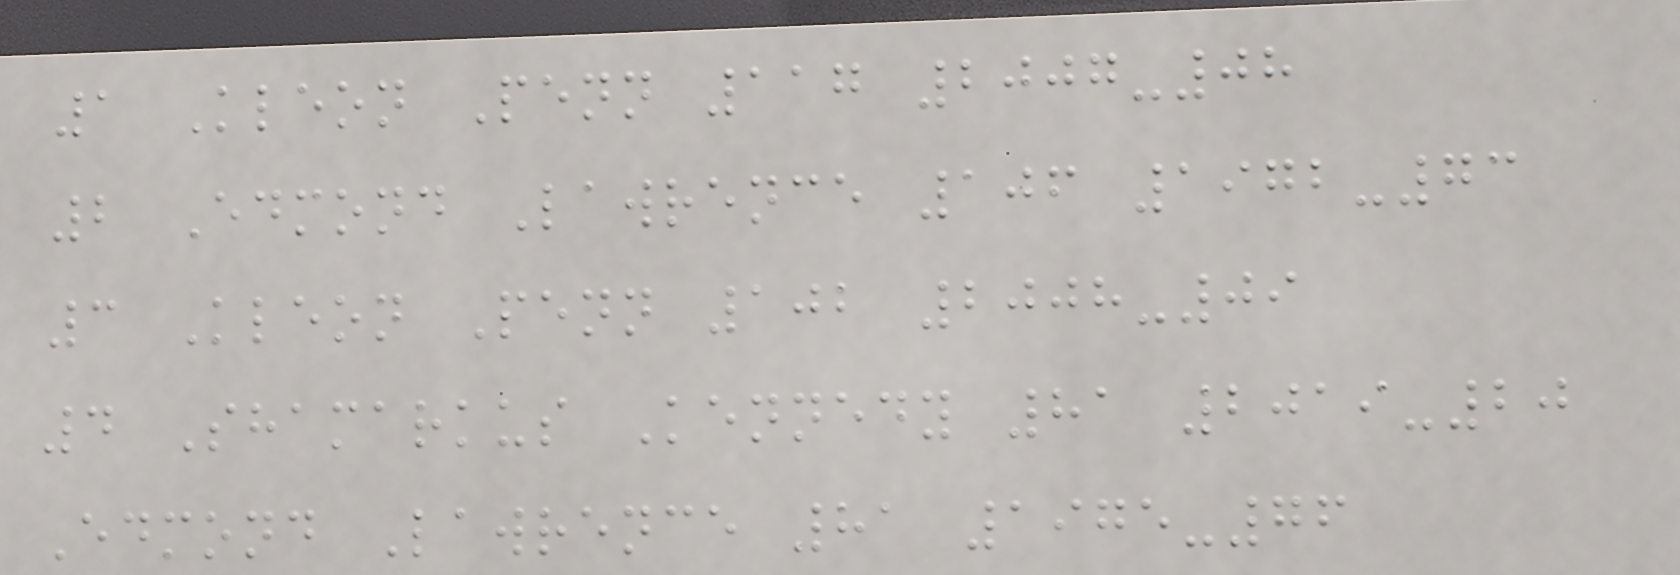1 Kleon Penn 117 2007-08
2 Edmond Lawrence 106 1972-73
3 Kleon Penn 102 2008-09
4 Shamarkus Kennedy 81 2019-20
Edmond Lawrence 81 1975-76
